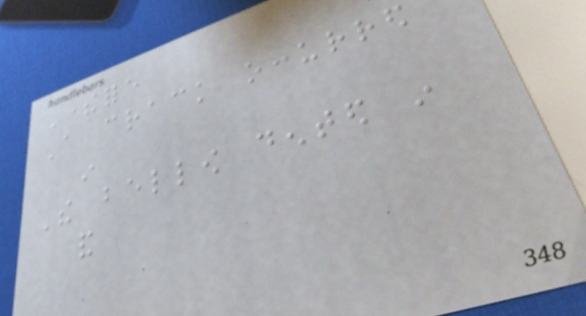Therefore
A crack occurred
in
The bellow dented in
and
